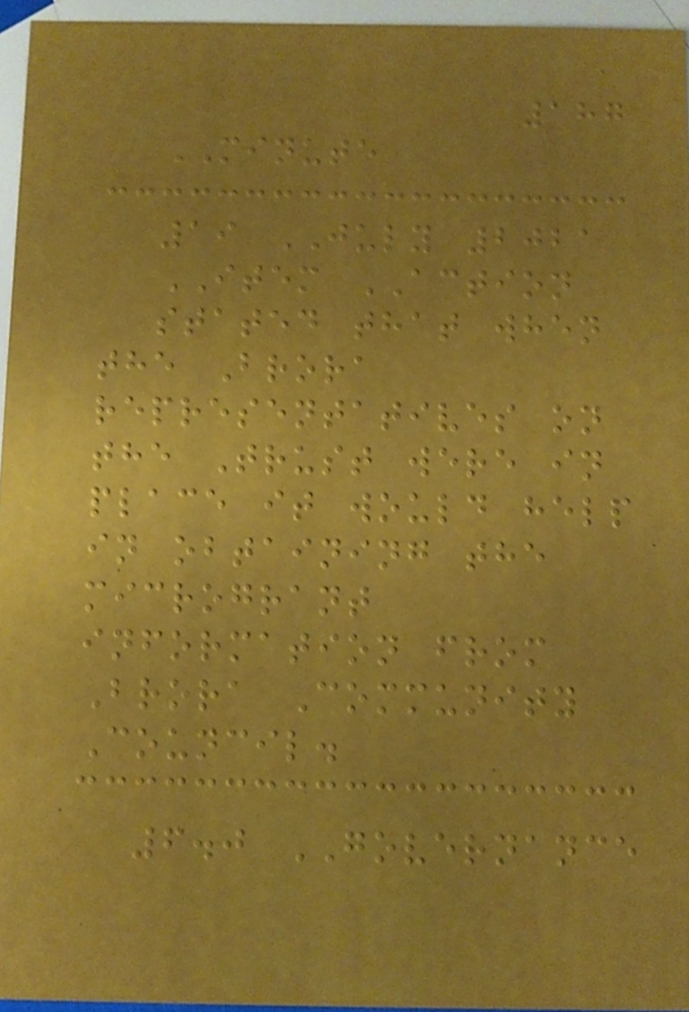187
MINUTE
19 JULY 2021
ITEM ACTION
stated that when
the Brora
representatives on
the Trust were in
place it would help
in obtaining the
microgrant
information from
Brora Community
Council.
6.0 GOVERNANCE
